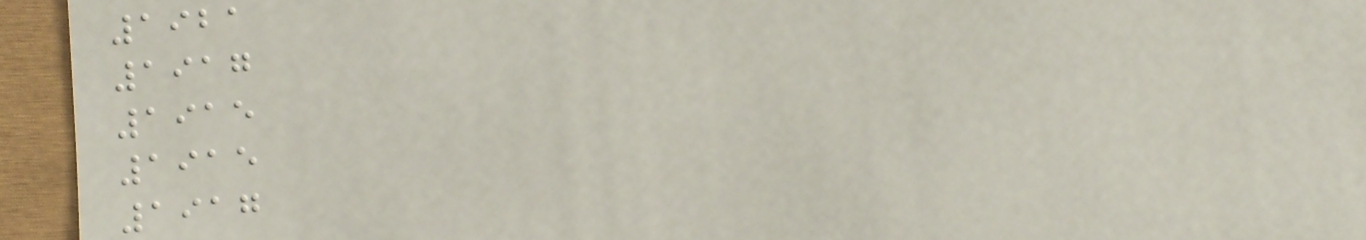1921
1917
1915
1915
1917
